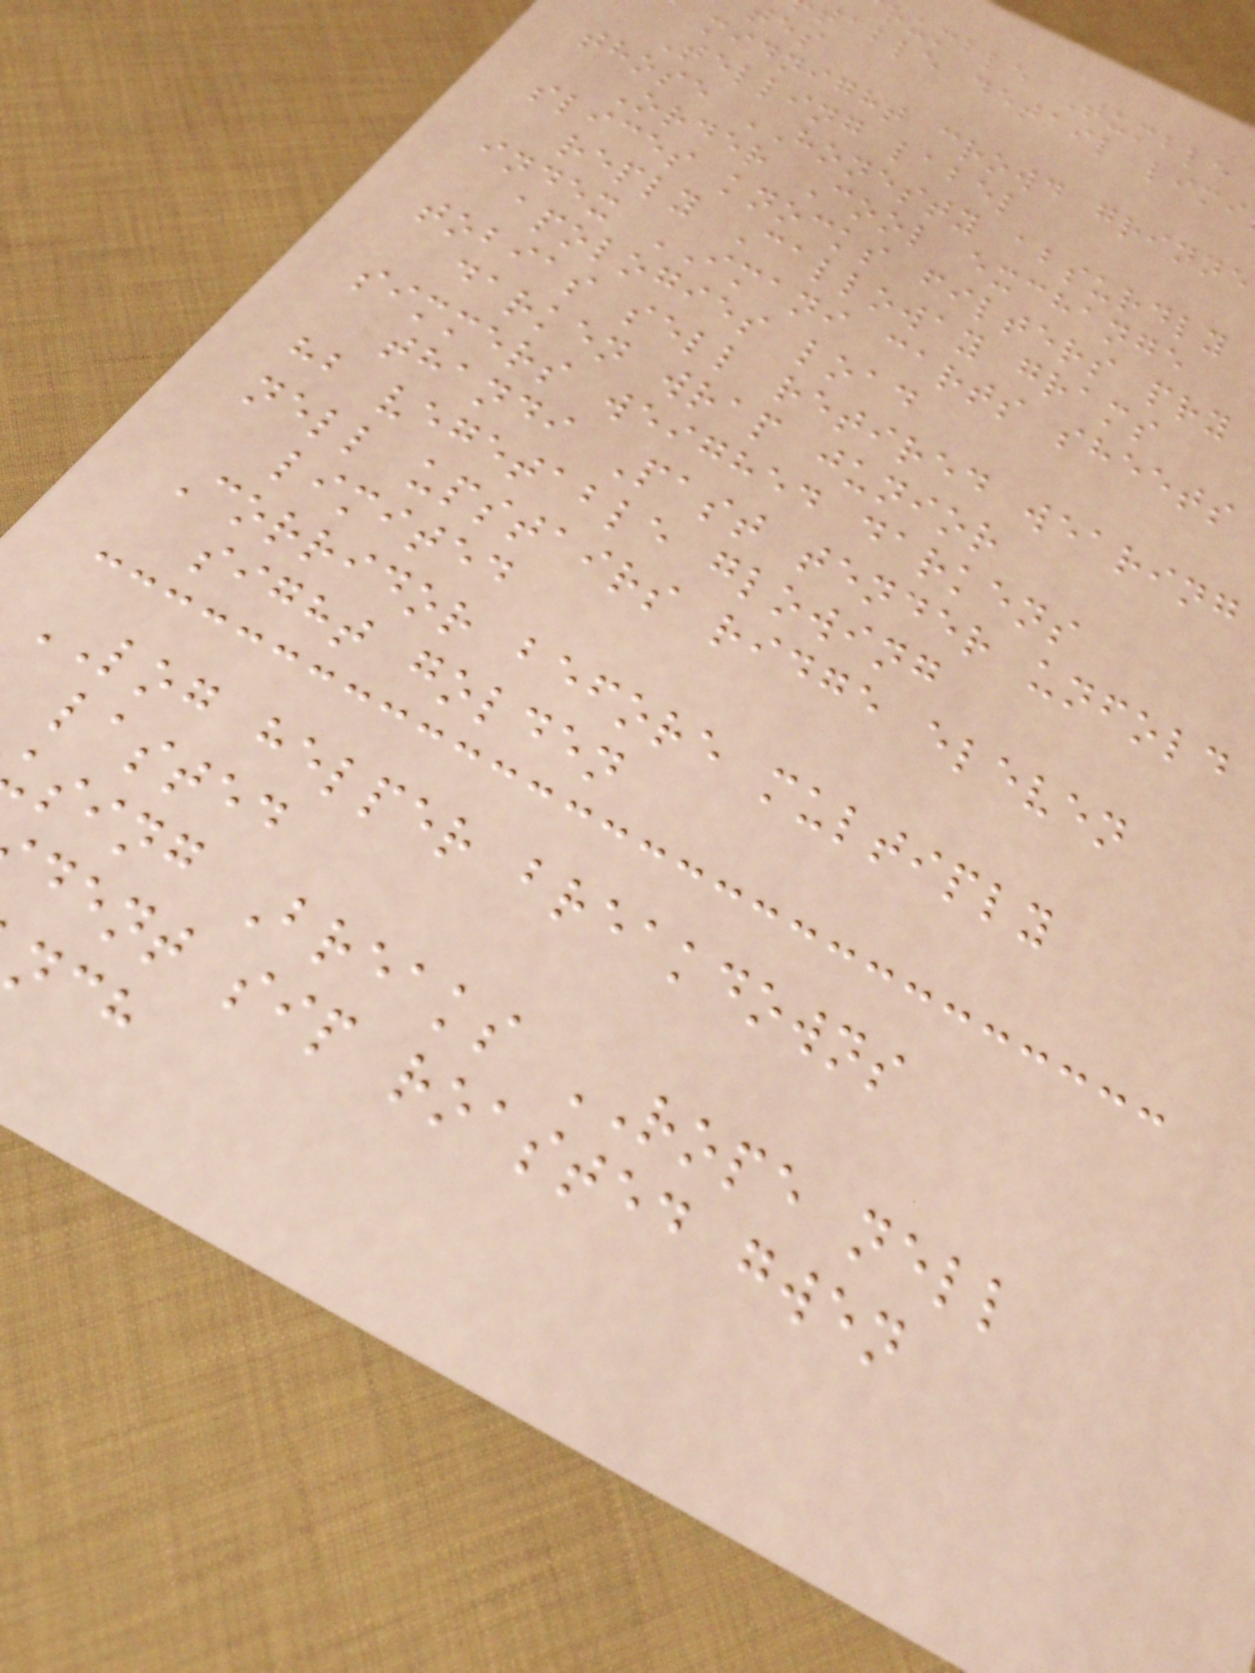rumble Tumble
table detail limi
midnight crowd grinne
Telling label
those HONESTY absurdly
Order Cool exchange
slices knocks filters pry
reply Calloway grams
index IMANI carts sheets
apologies load
tobias sell retired wearing
darken wrap junior
simmers weighed darkens
thandi Past tender unfold
hb vegetable glowing
nell upstairs ridge eleven
limited
Corridor before multiply
sight golden
LOG helper breakdowns
lasted
sing Breaks ROPE nell
dent sip roasted gwen
